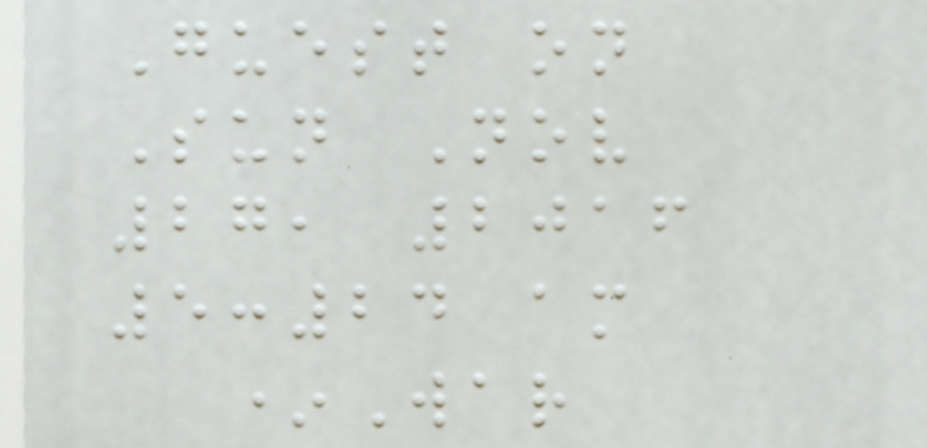Guest on
Sun Nov
27, 2016
5:24 am
*War
